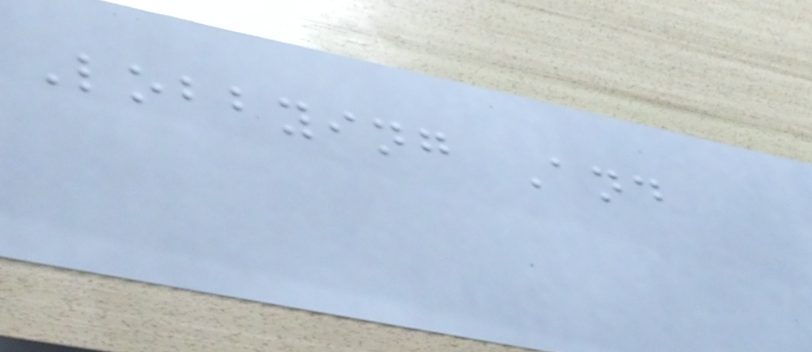Lobbying And
